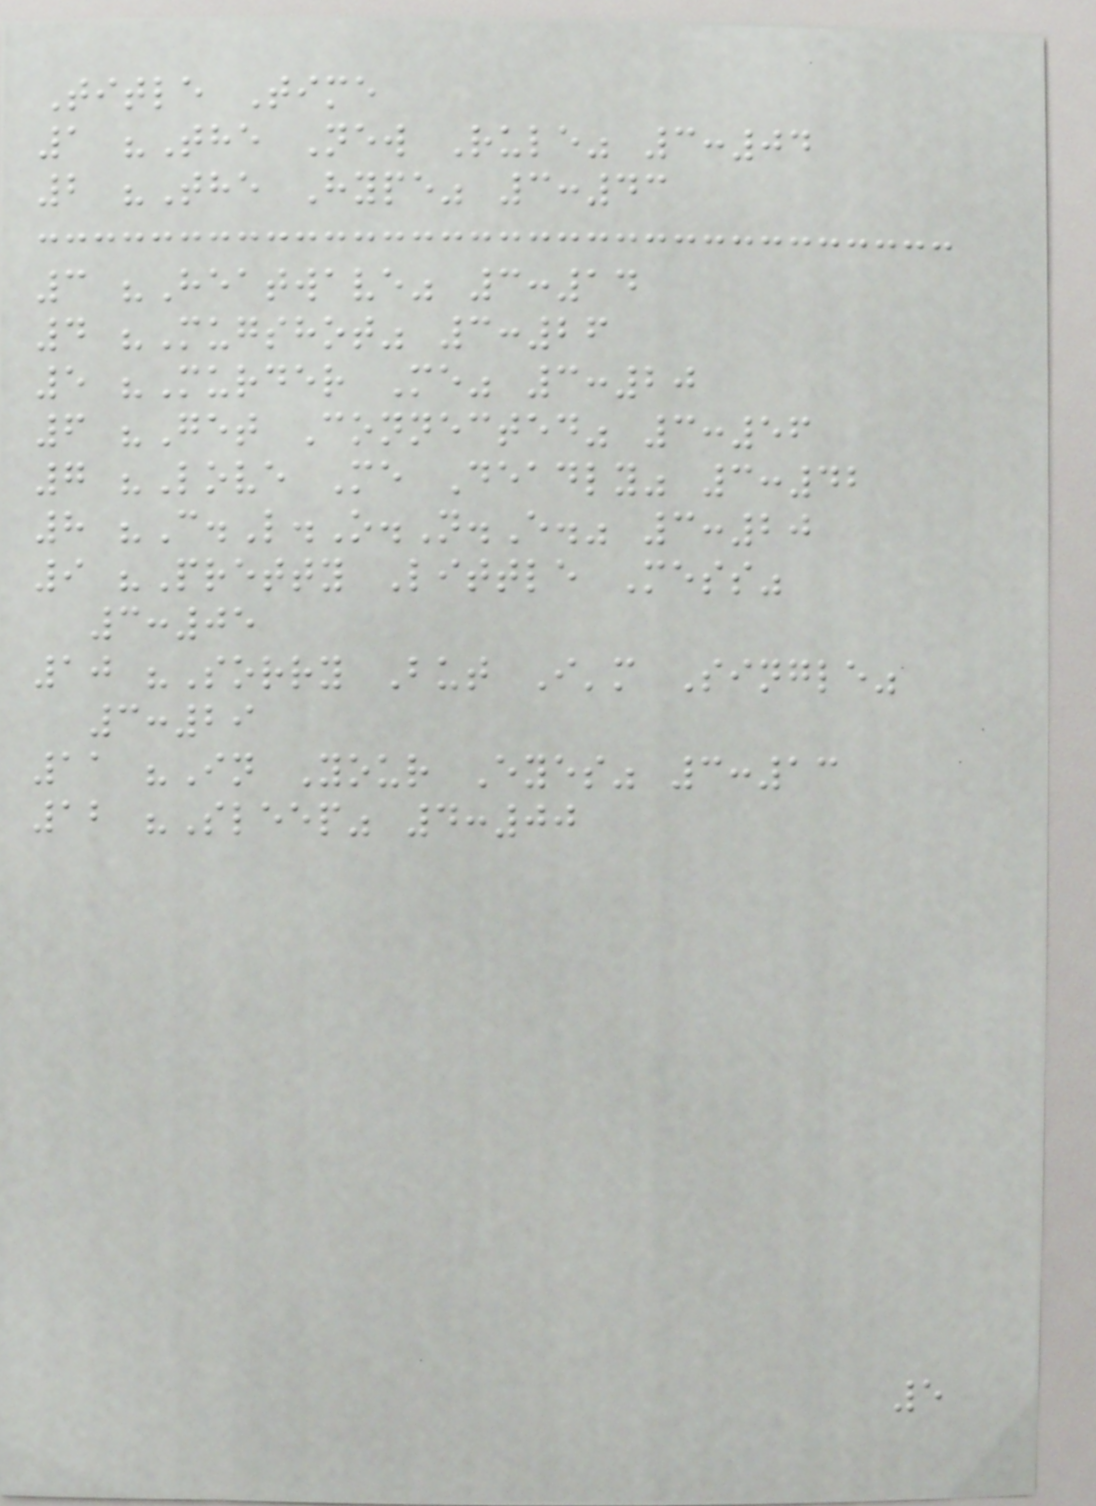Title Time
1 "The New Rule" 3:04
2 "The Hype" 3:43
3 "Heatwave" 3:14
4 "Mugshot" 3:26
5 "Murder Me" 3:20
6 "Get Connected" 3:56
7 "Love Me Deadly" 3:42
8 "C.L.O.N.E." 3:20
9 "Pretty Little Mess"
3:05
10 "Sorry But I'm Single"
3:29
11 "In Your Eyes" 3:13
12 "Sleep" 4:00
5
